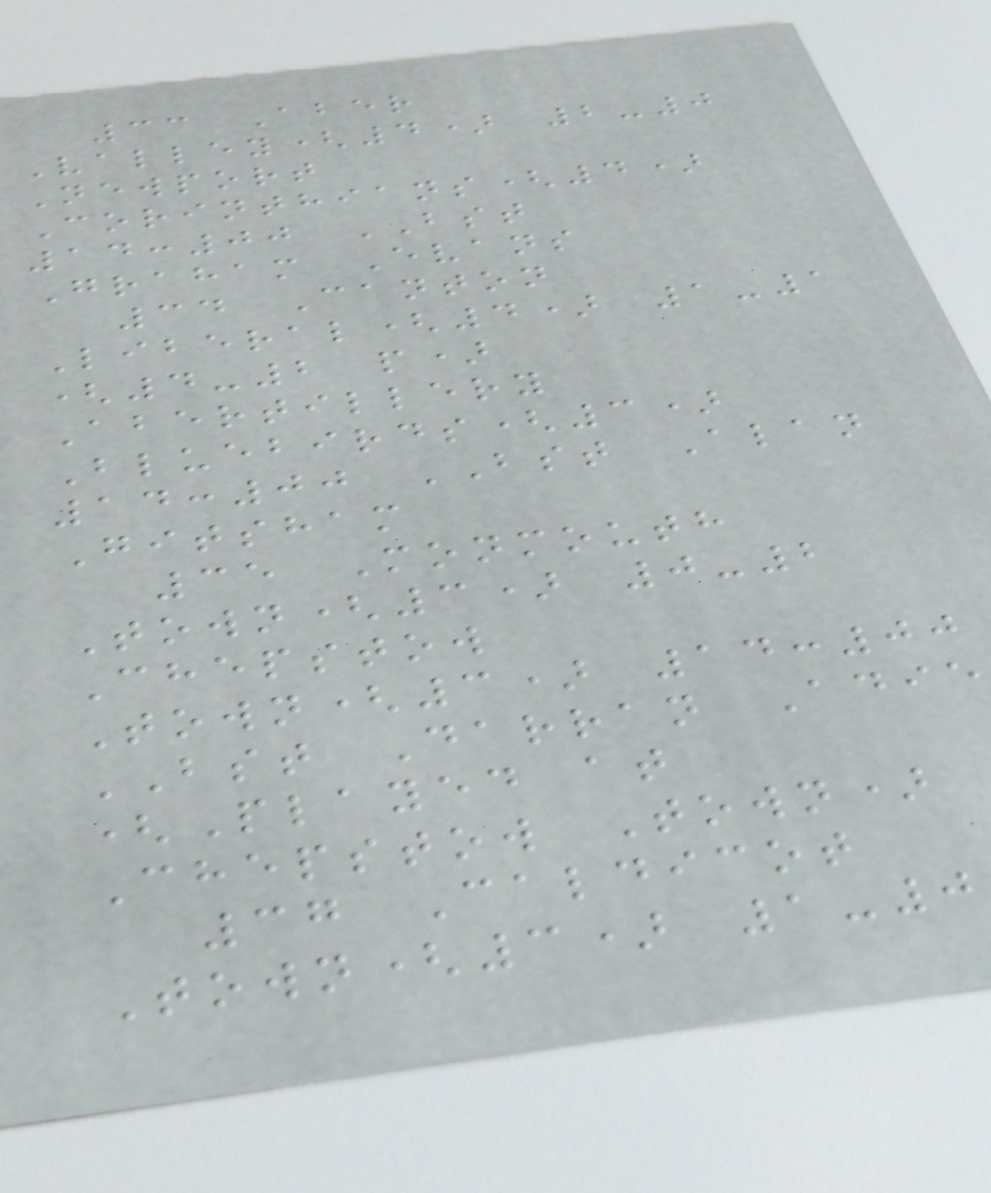33 Aber
Valley(4) 2-0
Newport
Corinthians(4)
14:00 BST
Graham Evans
34 Canton
Liberal(4) 1-1
(4-2 p)
Abertillery
Bluebirds(3)
14:00 BST Alan
Gitsham
35 Monmouth
Town(3) 0-2
Chepstow
Town(3) 14:00
BST Darran Adie
(Played at
Chepstow Town)
37 Caldicot
Town(3) 1-0
